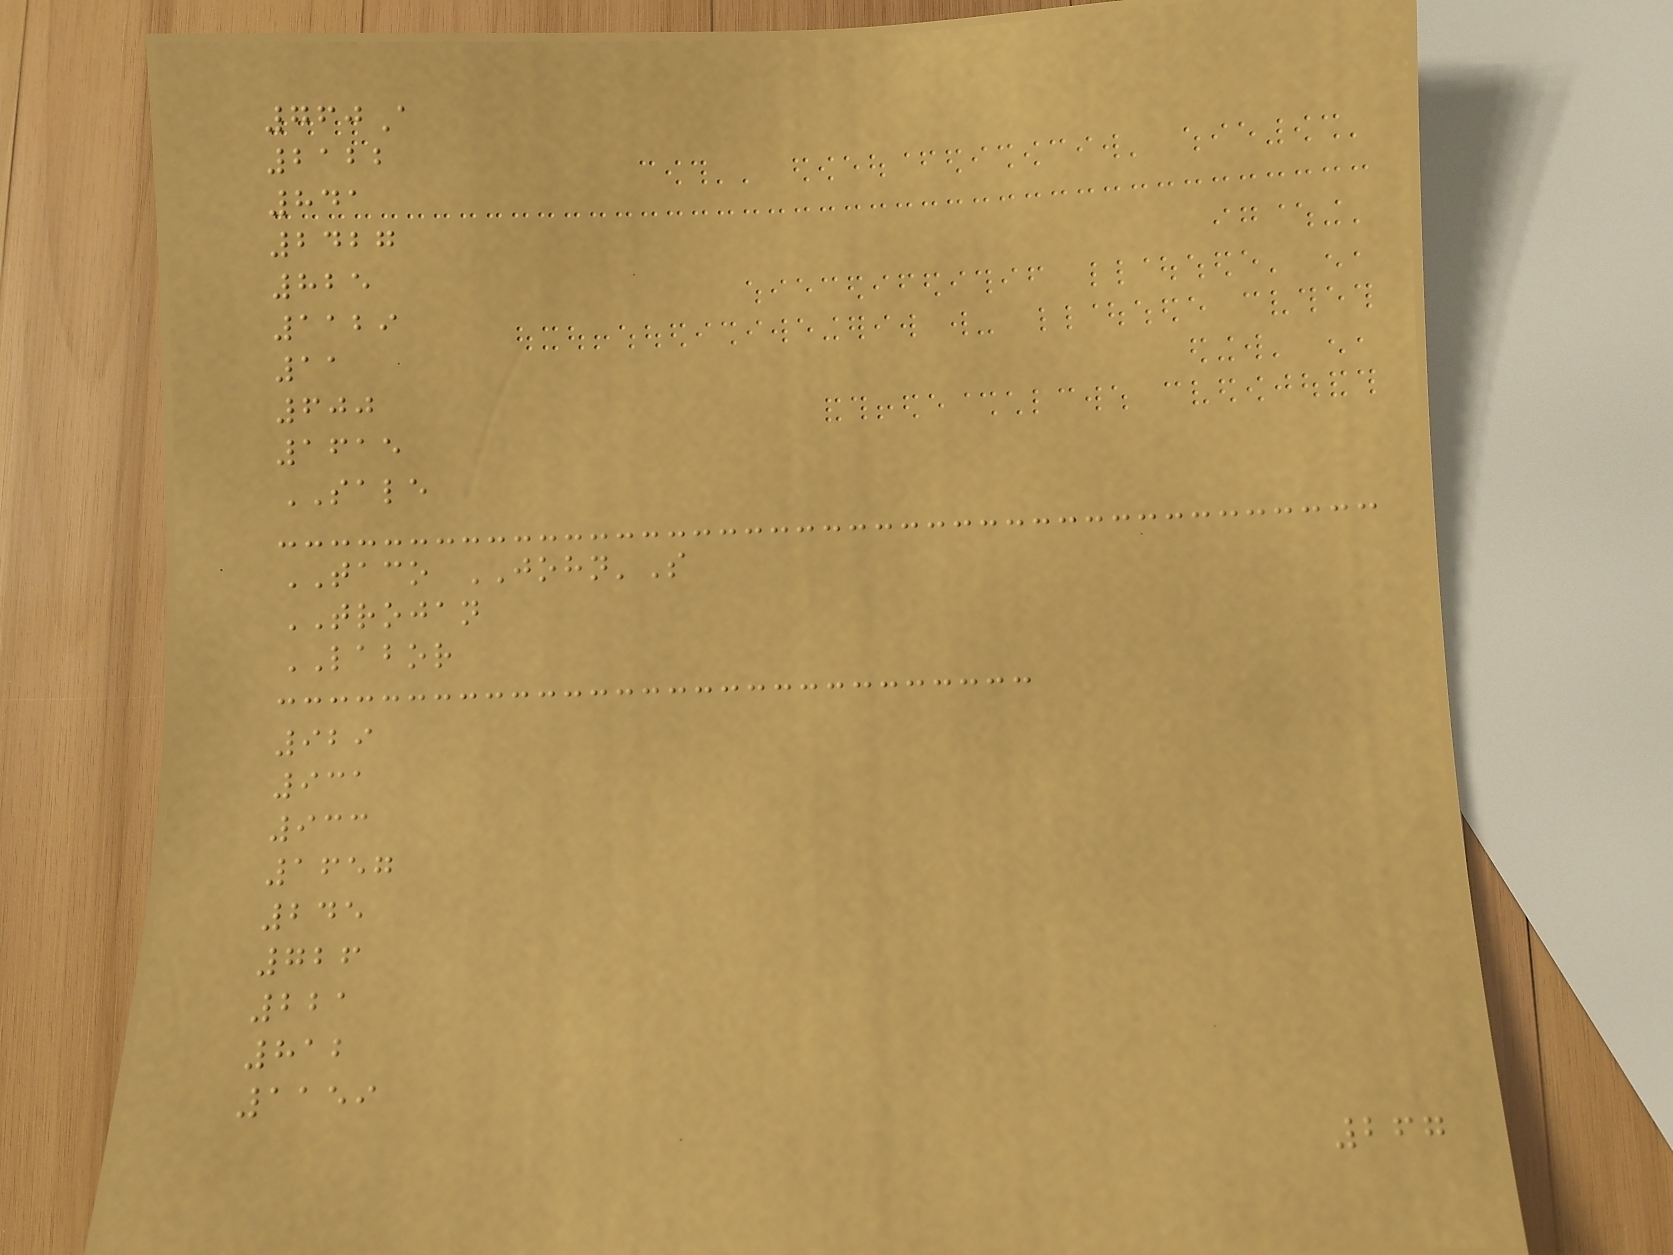760A
2122
841
2427
825
1129
11
600
1615
SALE
TACO JOHN'S
TROJAN
LABOR
929
931
933
1657
245
726
221
812
1159
267
